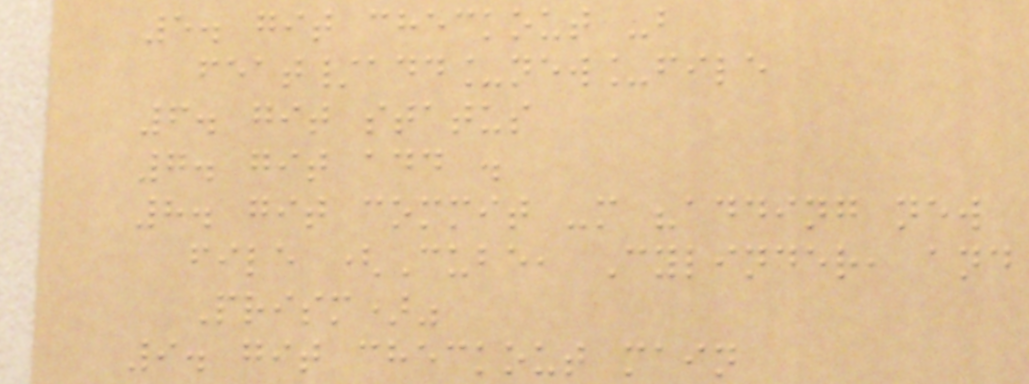5. git checkout -b
feat/add_new_file
6. git status
7. git add .
8. git commit -m "adding new
file (Cube, Cylinder, and
Prism)"
9. git checkout main
